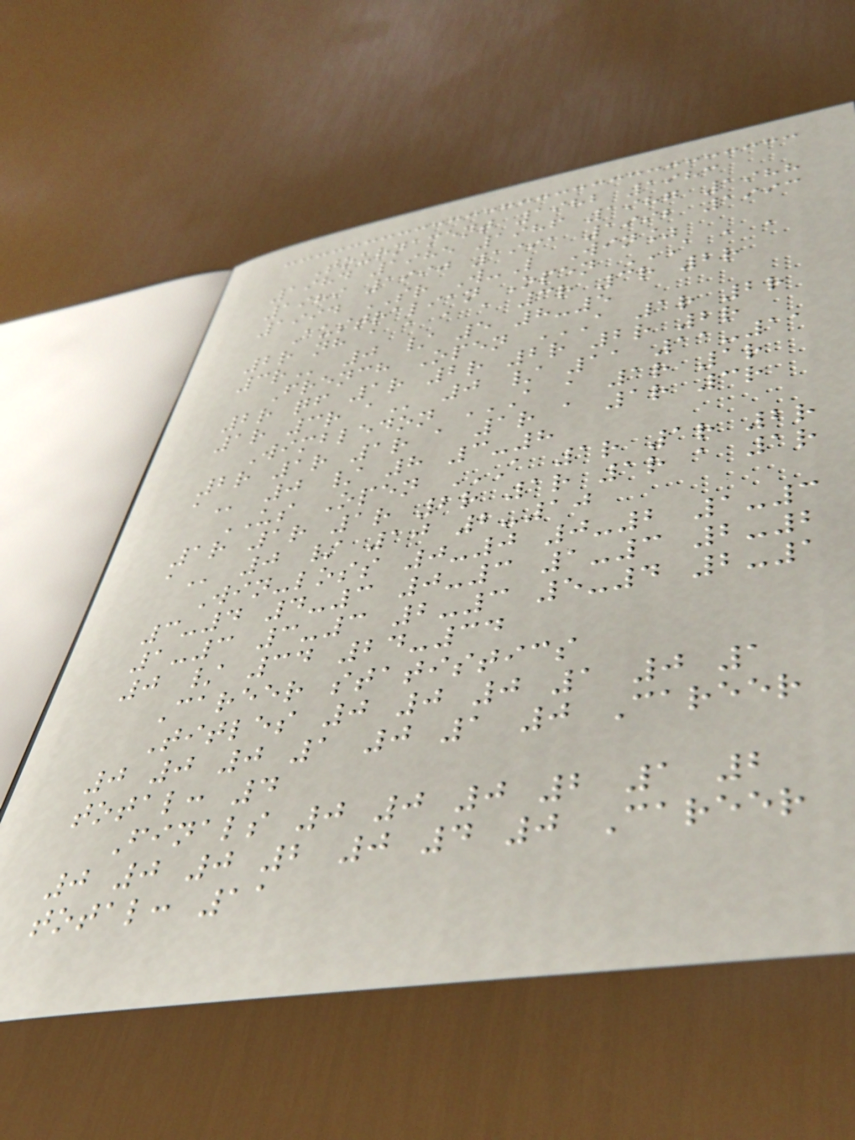Tournament 1982 1983
1984 1985 1986 1987 1988
1989 1990 1991 1992 1993
1994 SR W-L Win%
Australian Open A A A
2R NH A A A A 3R 3R 2R
3R 0 / 5 8-5
French Open A 1R 2R
2R QF 1R 2R 2R 2R 2R
1R 3R A 0 / 11 11-11
Wimbledon A A 1R 1R
2R 1R 1R A 1R A 1R 3R
A 0 / 8 3-8
US Open A 1R 1R 2R
1R 1R 1R 2R 1R 1R A 1R
A 0 / 10 2-10
Win-loss 0-0 0-2 1-3
3-4 4-3 0-3 1-3 2-2
1-3 3-3 2-3 5-4 2-1
0 / 34 24-34
Career statistics
Titles 0 0 0 1 0 1
0 0 0 1 0 1 0 Career
total: 4
Finals 0 0 0 2 1 2
0 0 0 2 0 4 0 Career
total: 11
